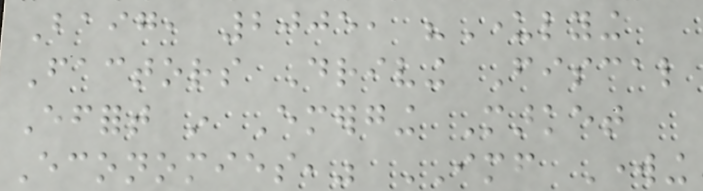Baig, 2005, "Underlying
Factors Driving Fiscal
Effort in Emerging Market
Economies," IMF Working
